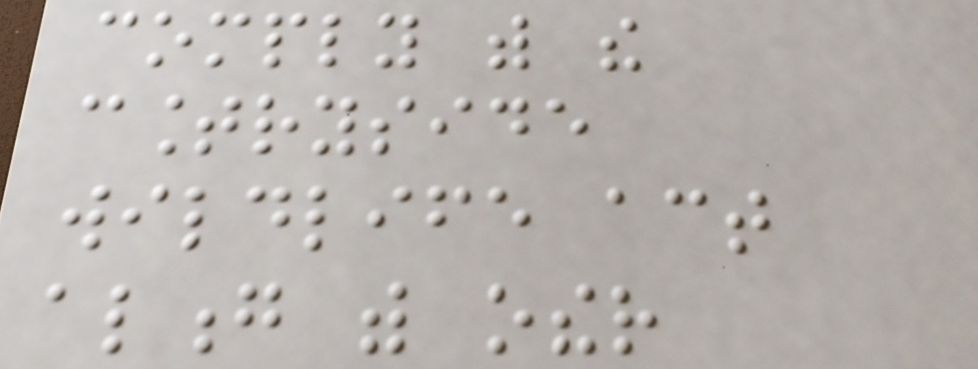comply with the
countryside
wildlife act
along with other
